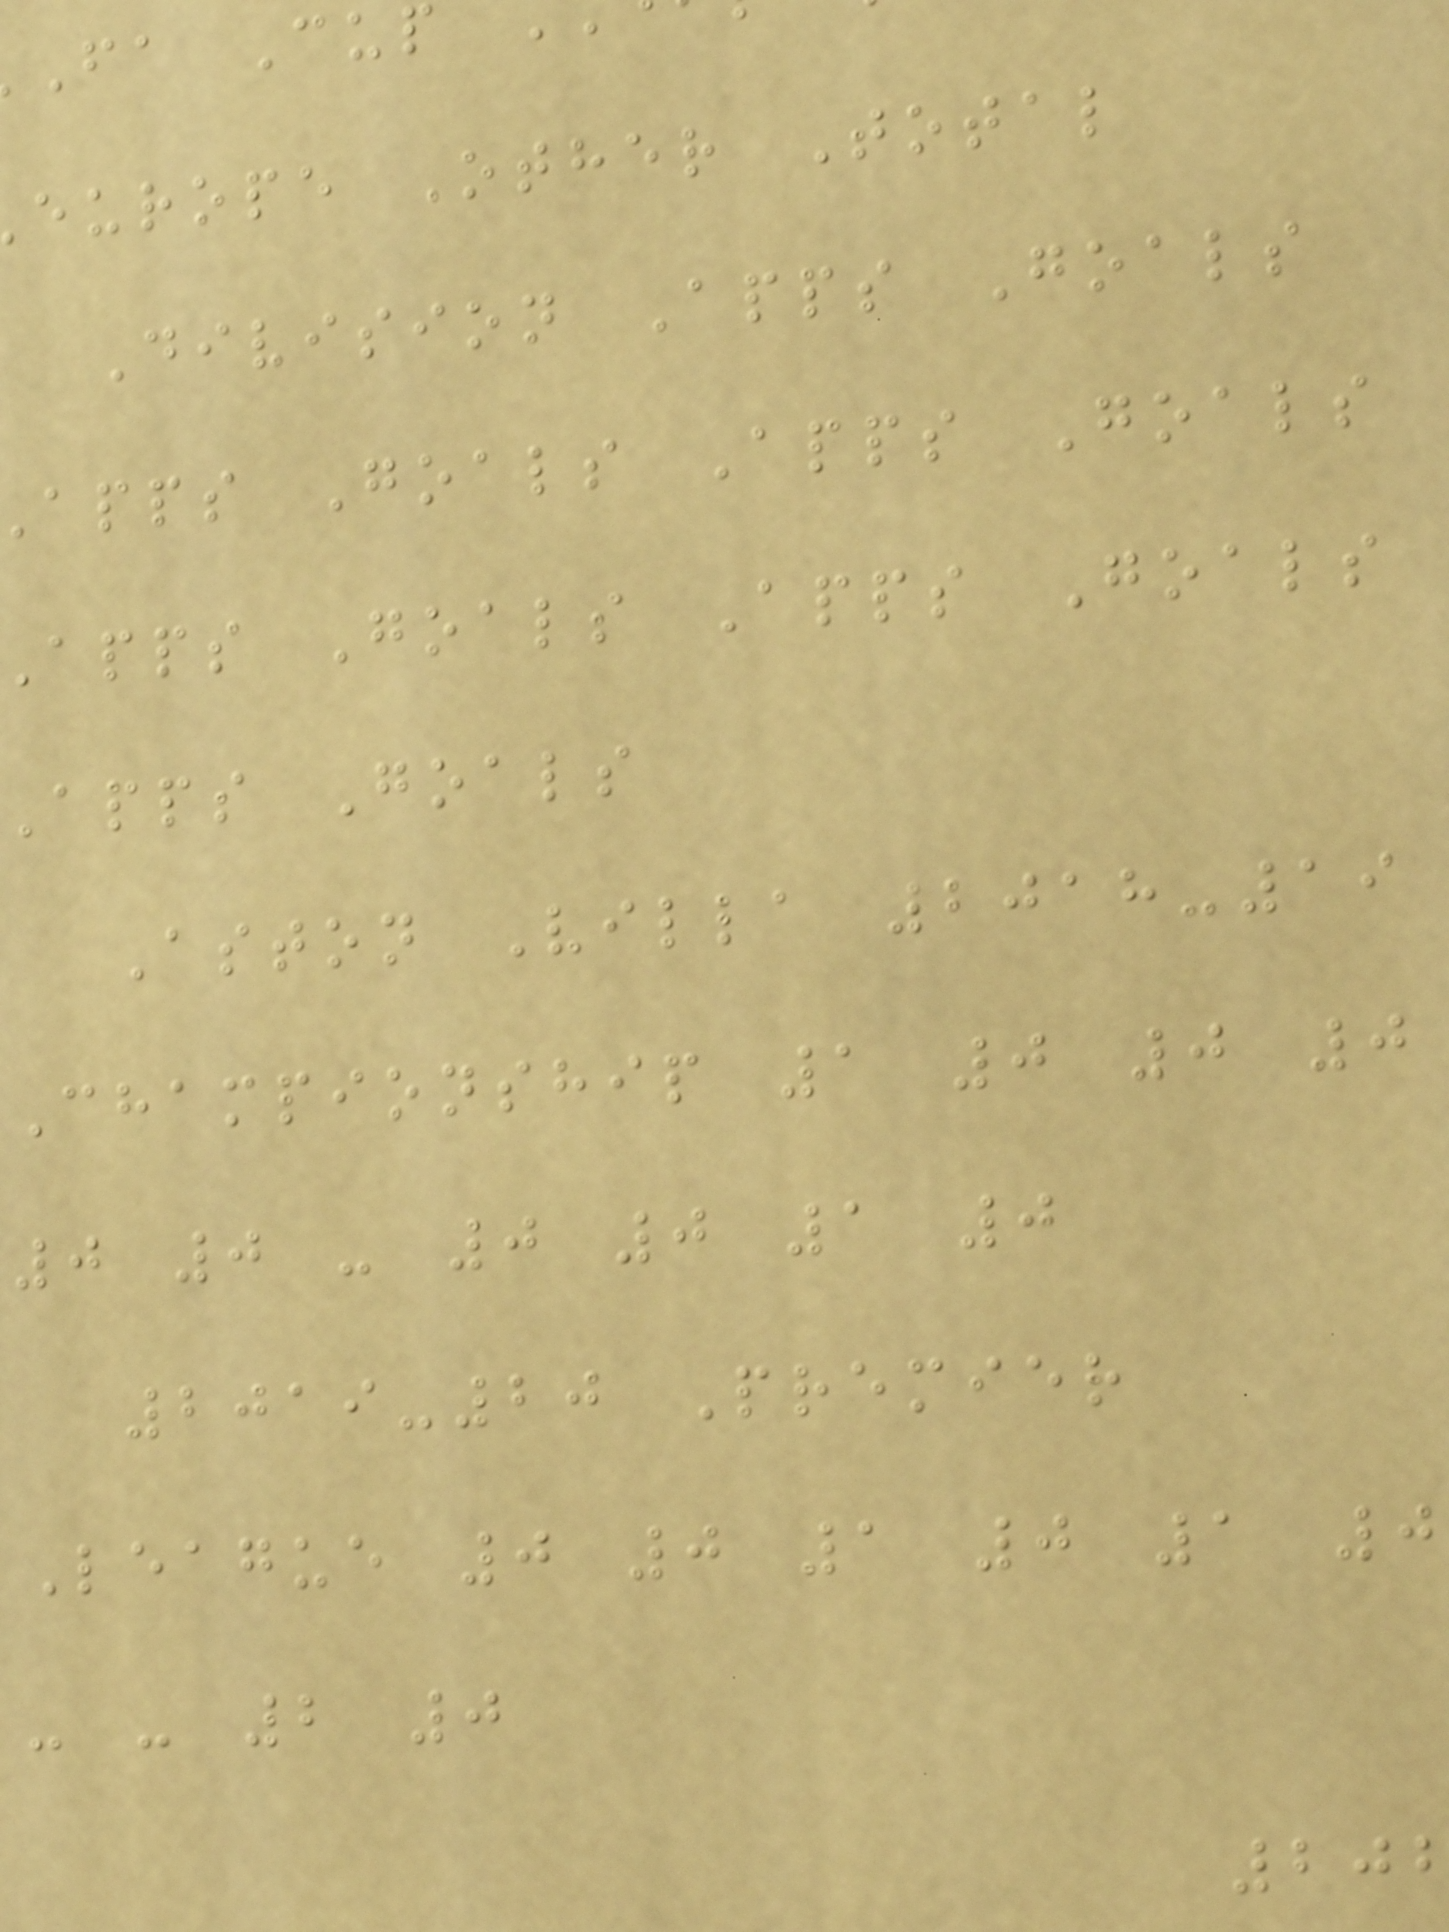fa Cup
europe Other Total
Division Apps Goals
apps Goals Apps Goals
apps Goals Apps Goals
Apps Goals
Aston Villa 2018-19
Championship 1 0 0 0
0 0 - 0 0 1 0
2019-20 Premier
League 0 0 1 0 1 0
- - 2 0
